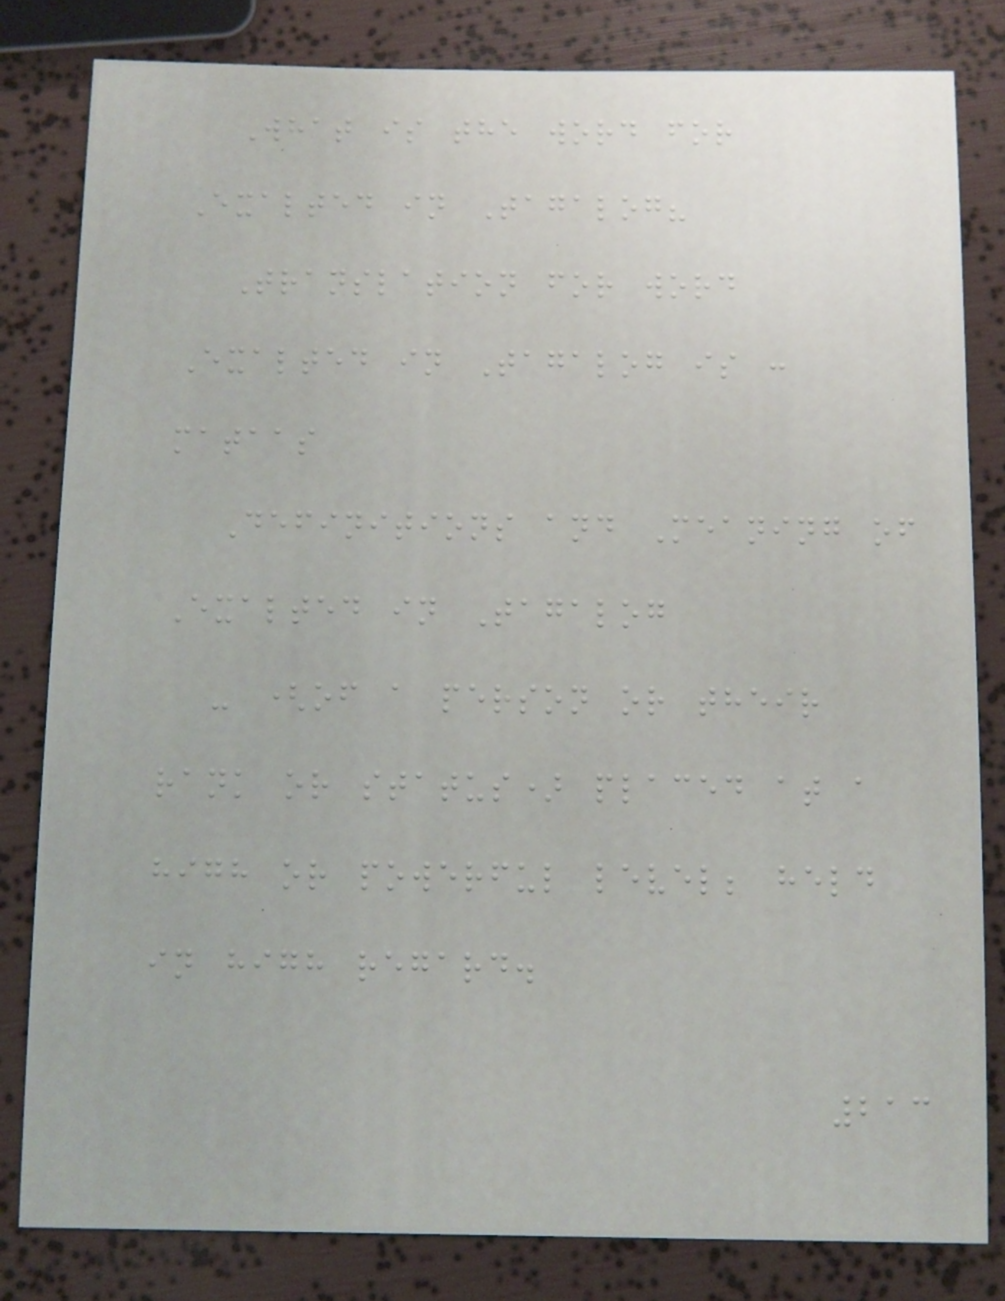What is the word for
Exalted in Tagalog?
Translation for word
Exalted in Tagalog is :
mataas
Definitions and Meaning of
Exalted in Tagalog
- (of a person or their
rank or status) placed at a
high or powerful level; held
in high regard.
213
